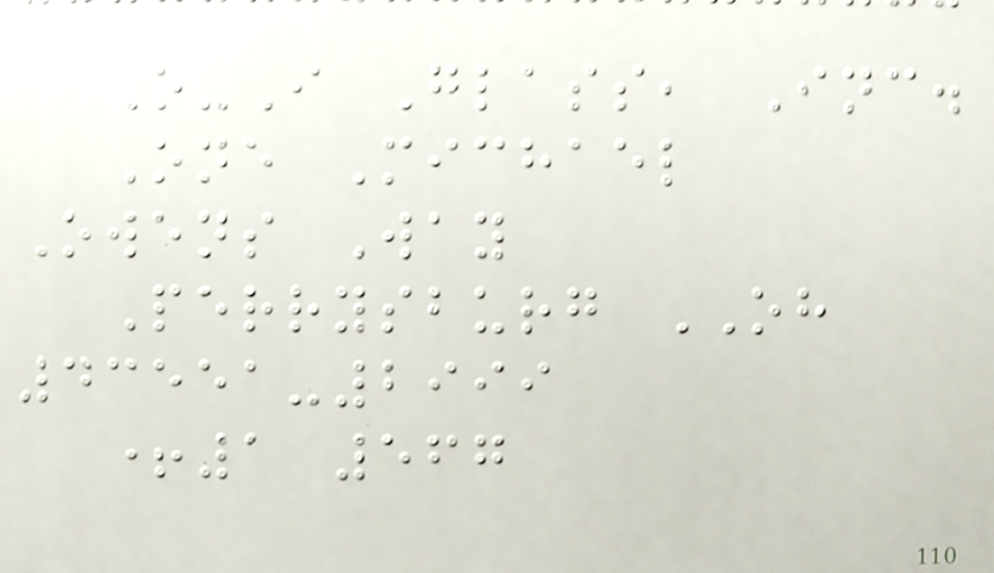O-I Glass, Inc.
One Michael
Owens Way
Perrysburg OH
43551-2999
+1 567
